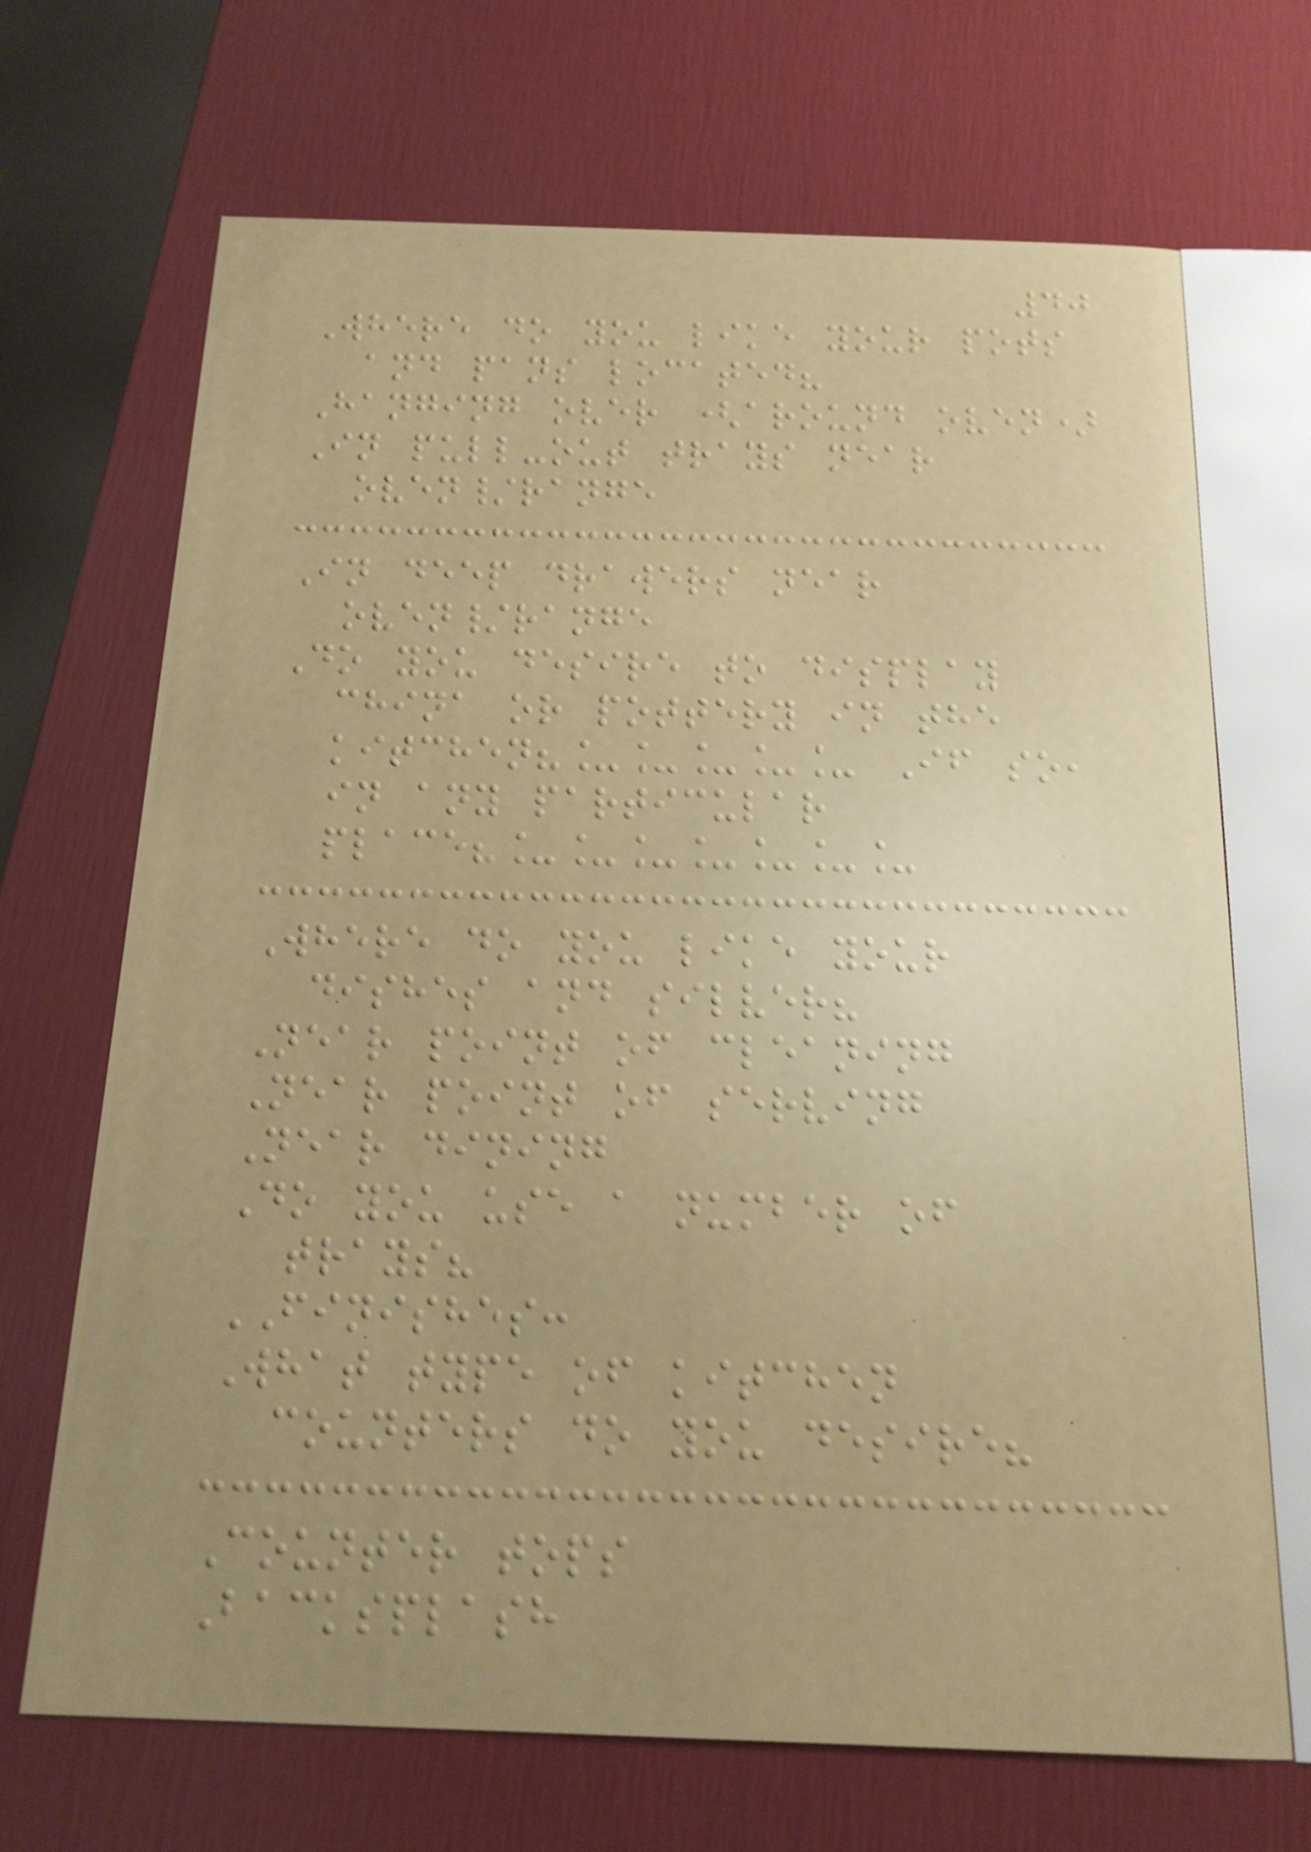40
Where do you like your pots
and pans located?
Hanging over (around oven)
In pull-out trays near
oven/range
In deep drawers near
oven/range
Do you desire to display
china or pottery in the
kitchen?_____ If so,
in any particular
place?_______
Where do you like your
dishes and silver?
Near point of cleaning
Near point of serving
Near dining
Do you use a number of
trays?
FINISHES:
What type of kitchen
counters do you desire?
Counter tops
Backsplash
